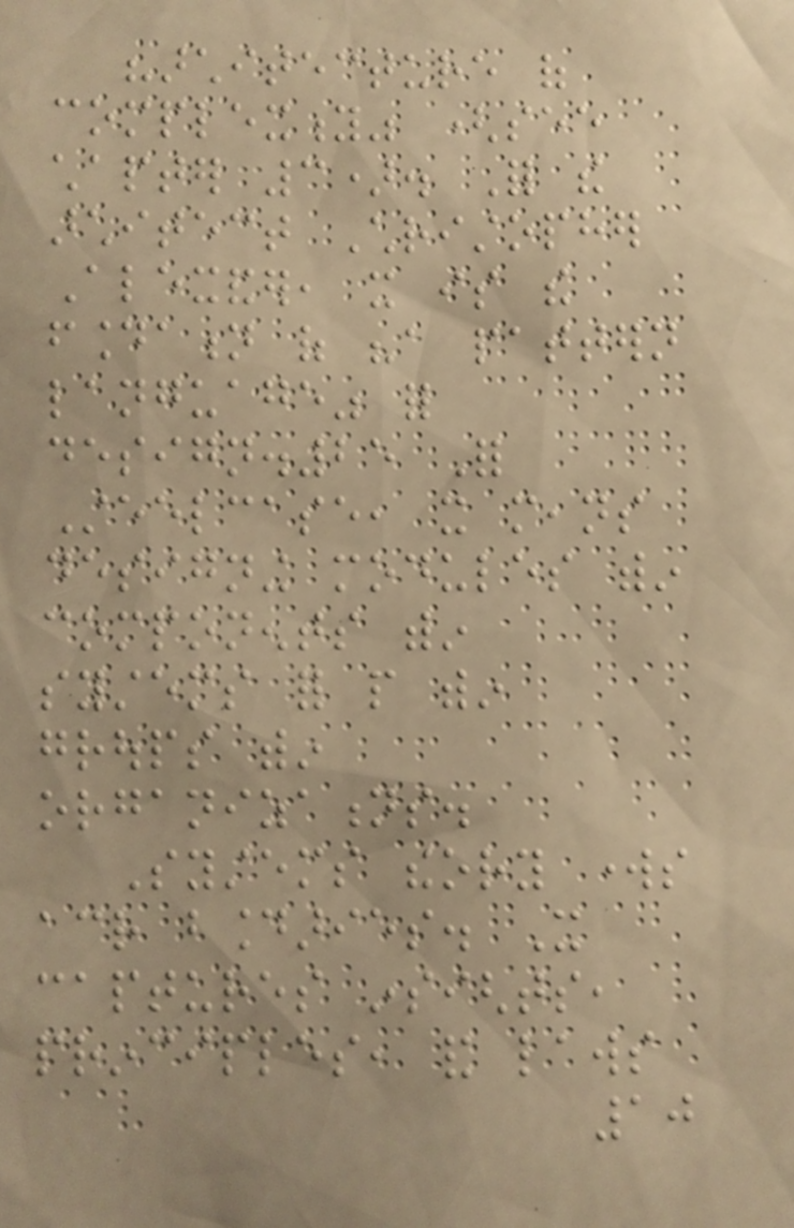"architecture of
complexity" (see
chapter 3). For the
architect Christopher
Alexander, it is the
foundation of "a pattern
language" for
design.25 For
Steelcase, it means
designing modules within
components within
systems for people within
groups within
organizations.
Systems theory works
across boundaries. It
captures insights,
principles, and laws
10
